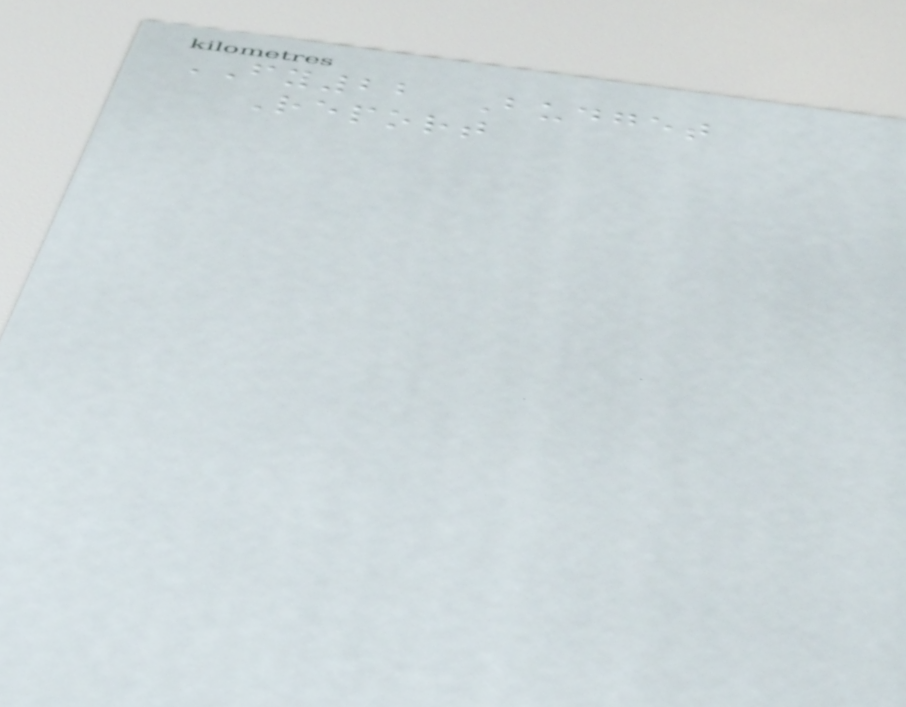FY22 Budget
Report
